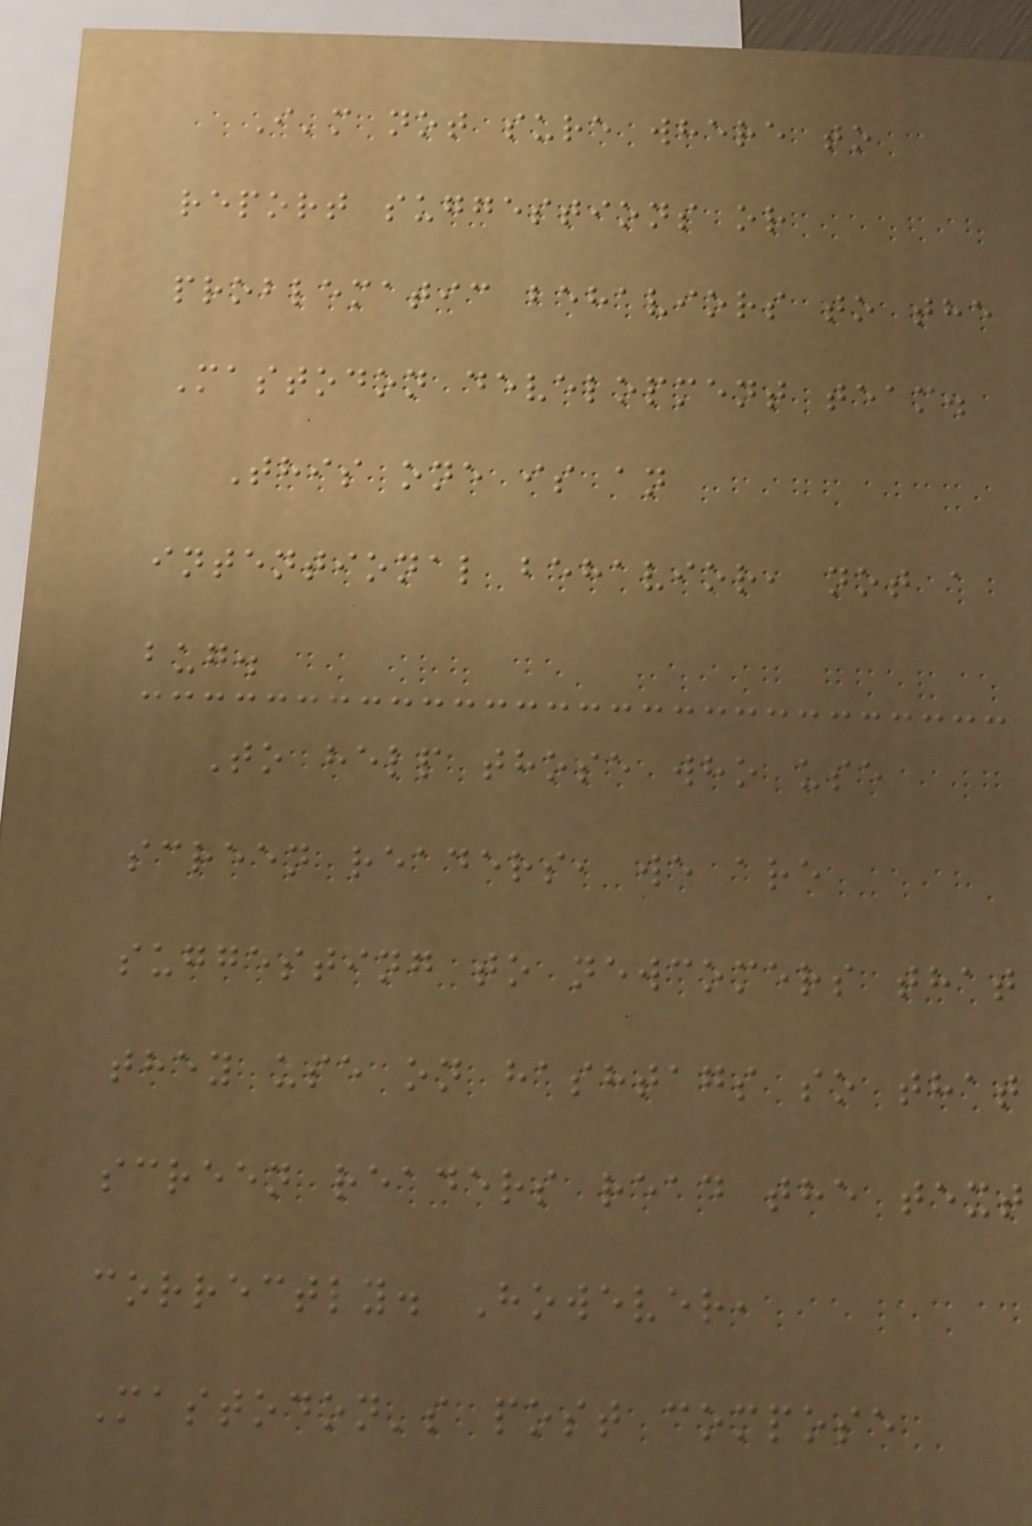I'm not sure where to
report suggestions or
problematic behaviors to the
Mastodon development team.
This one is an
intentional behavior, not a
bug.
To help those who use
screen readers, we are
suggesting to newcomers that
they use on hashtags so that
screen readers read the text
correctly. However,
Mastodon's post compose
